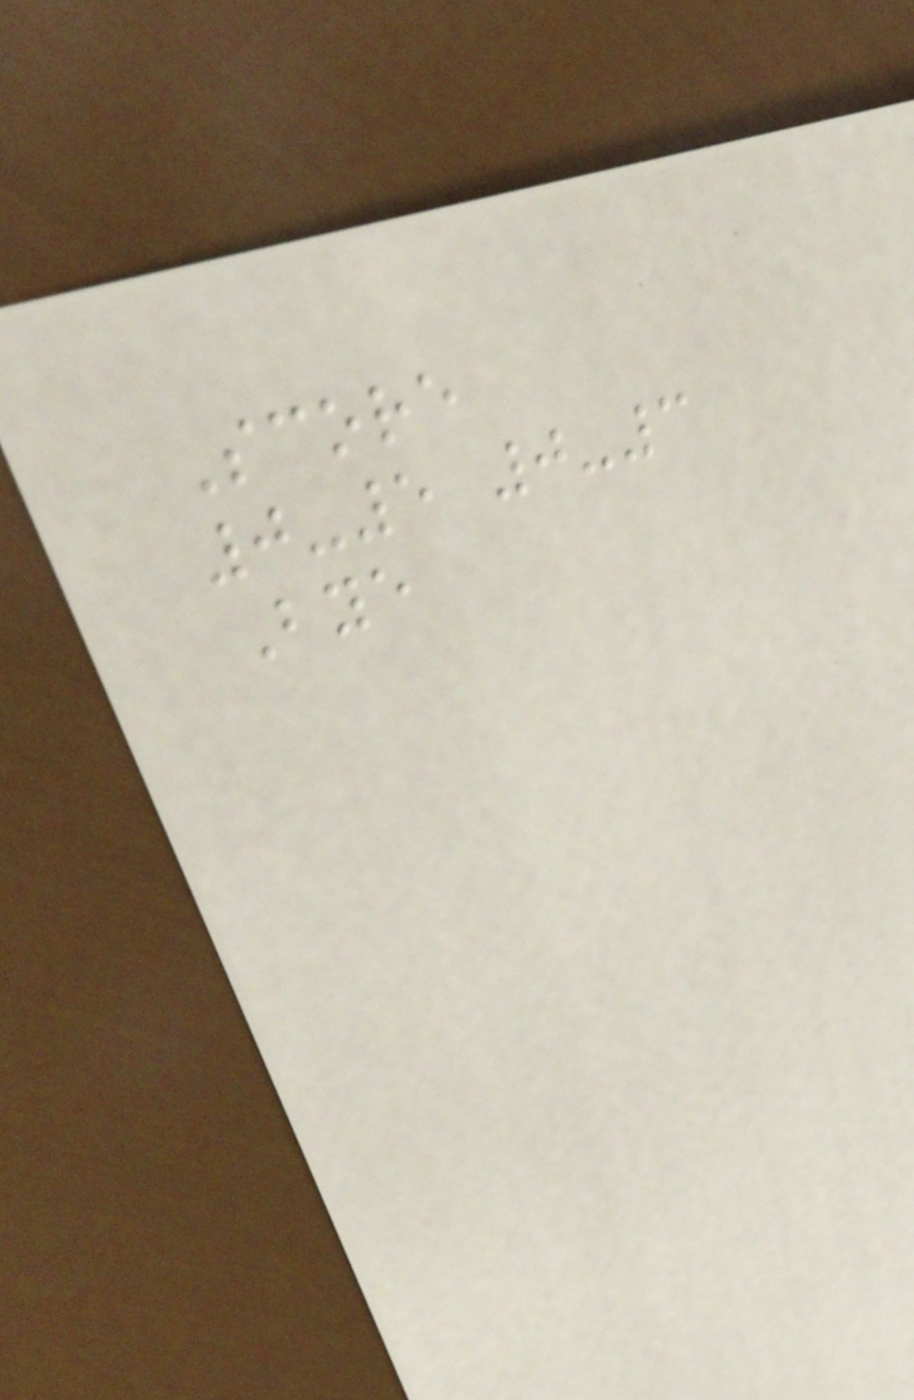Score
0-5 0-3
Bye
